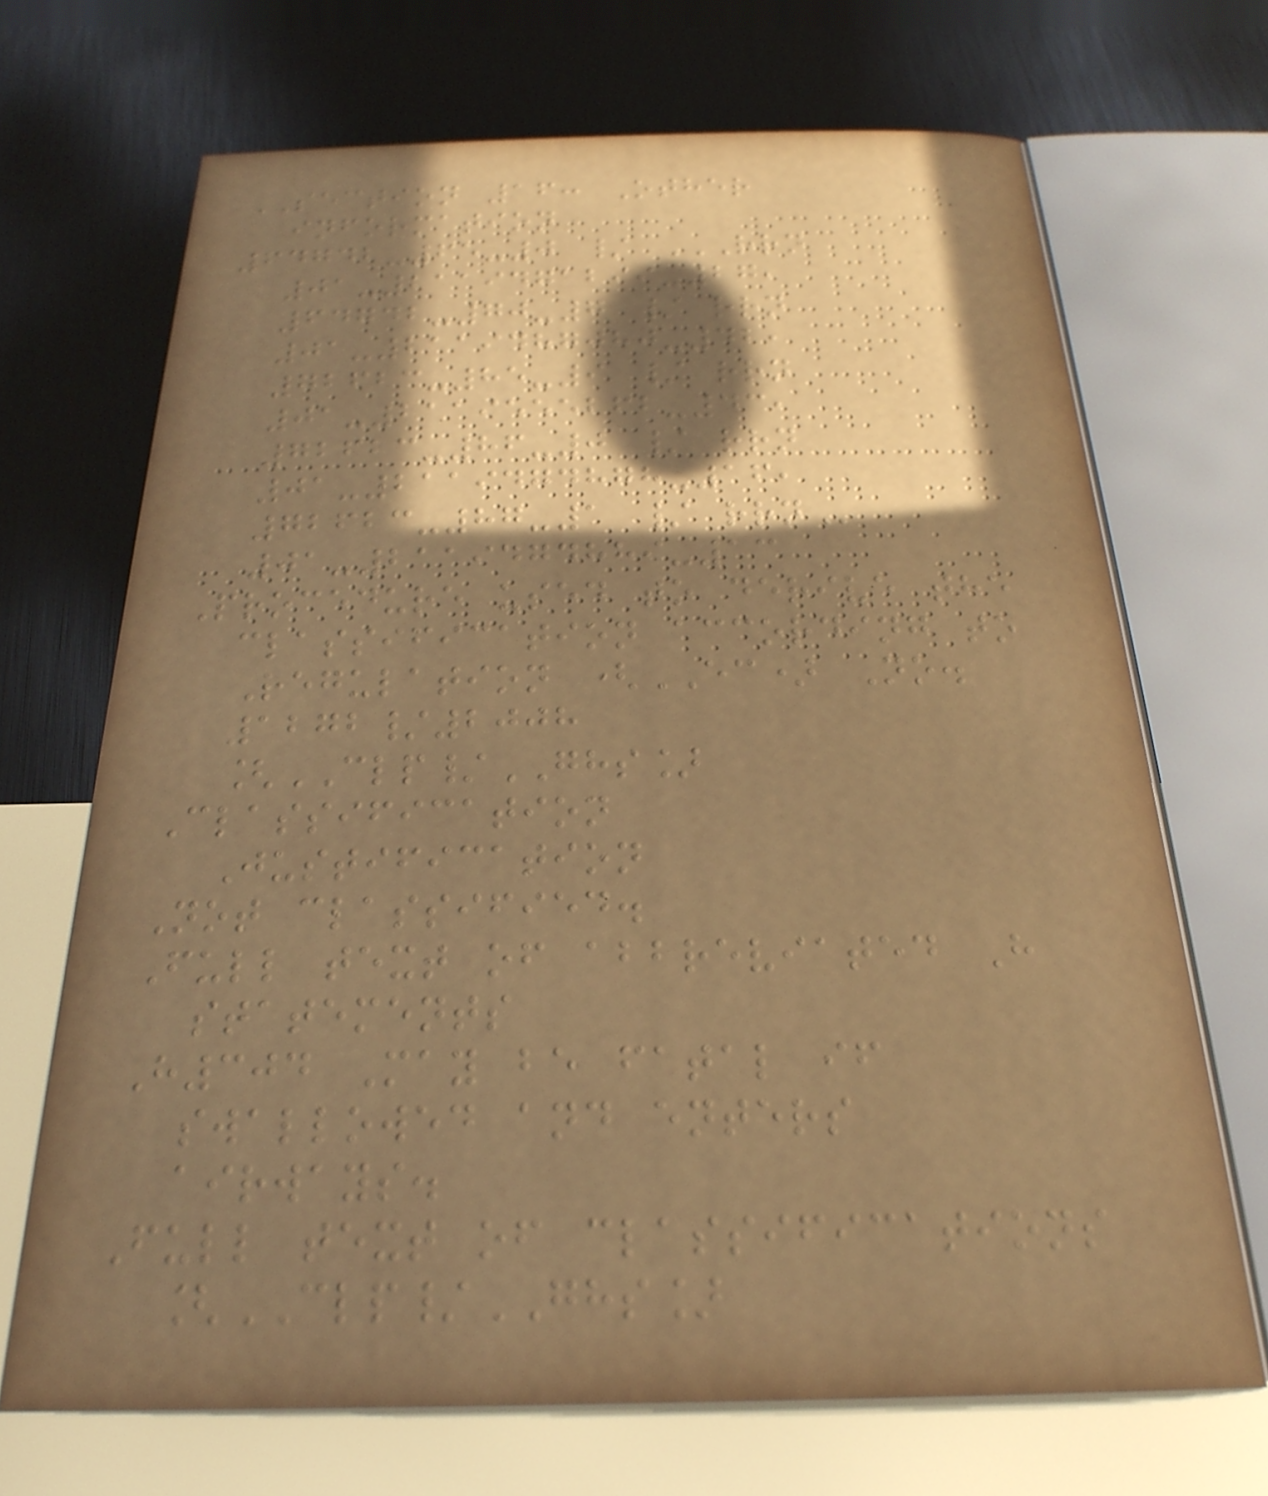SECTION 16: Other
information
64742-65-0 / RRN
01-2119471299-27,
64742-70-7 / RRN
01-2119487080-42,
72623-85-9 / RRN
01-2119555262-43,
72623-86-0 / RRN
01-2119474878-16,
72623-87-1 / RRN
01-2119474889-13
Procedure used to derive the
classification according to
Regulation (EC) No.
1272/2008
[CLP/GHS]
Classification
Justification
Not classified.
Full text of abbreviated H
statements
H304 May be fatal if
swallowed and enters
airways.
Full text of classifications
[CLP/GHS]
